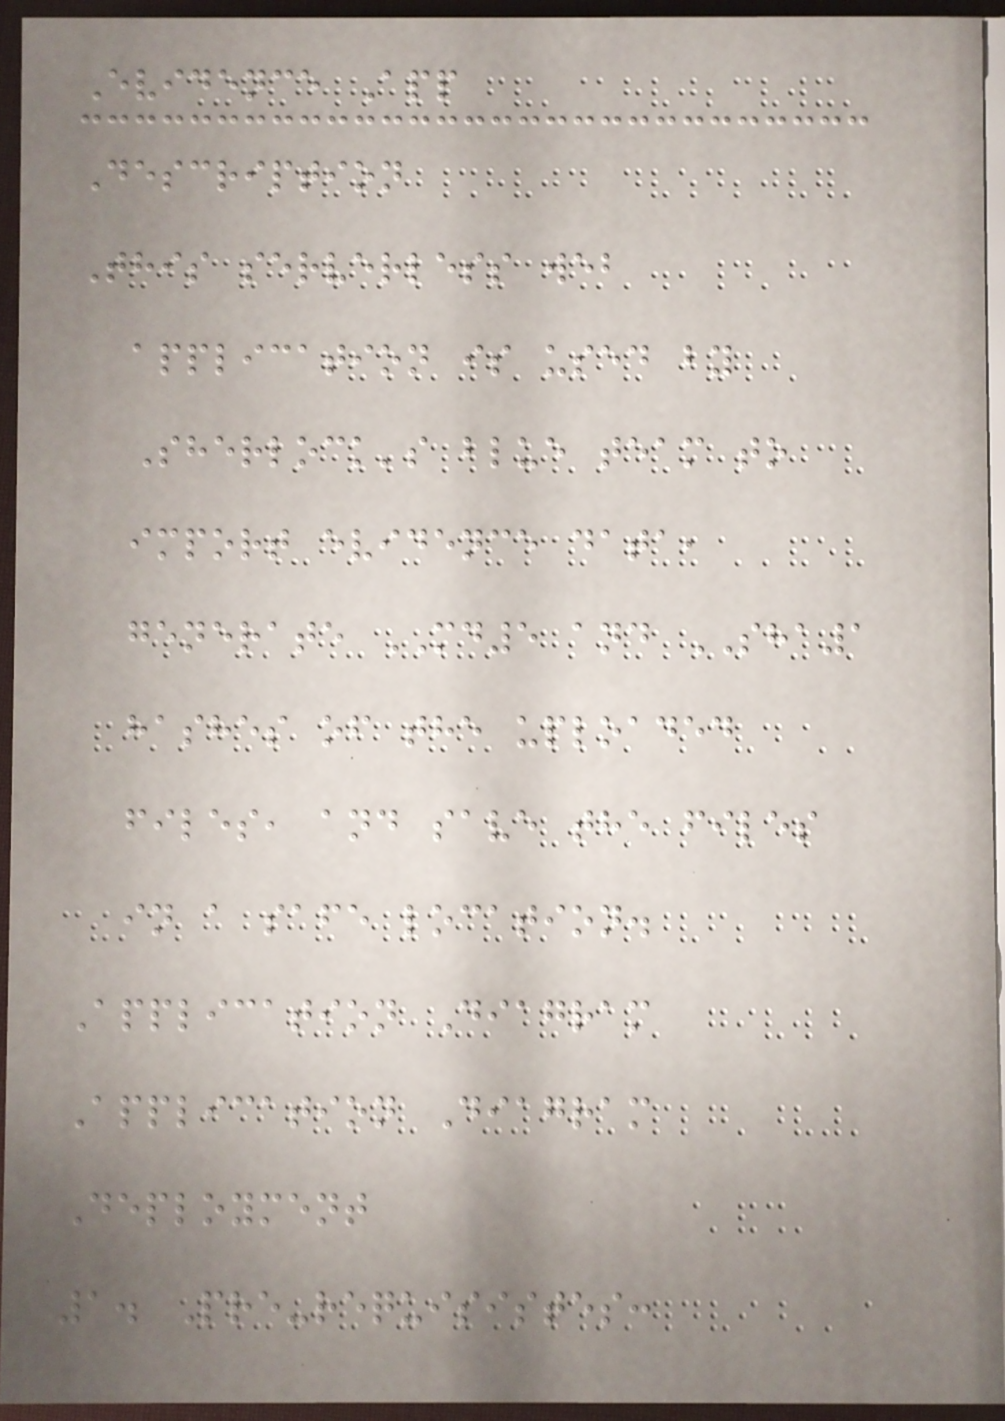Evidence App
Description
This serverless web
application is used by
Sherlock's blue team to
import evidence data,
generate MD5 and SHA1
hashes of the uploaded
files, and save the files
in a safe location.
Application Diagram
Application Diagram
Deployment
1. Pre-requisistes:
